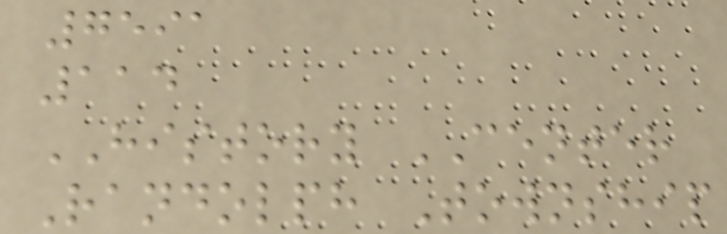7591
114
HISTORY CENTER
Randolph Township
